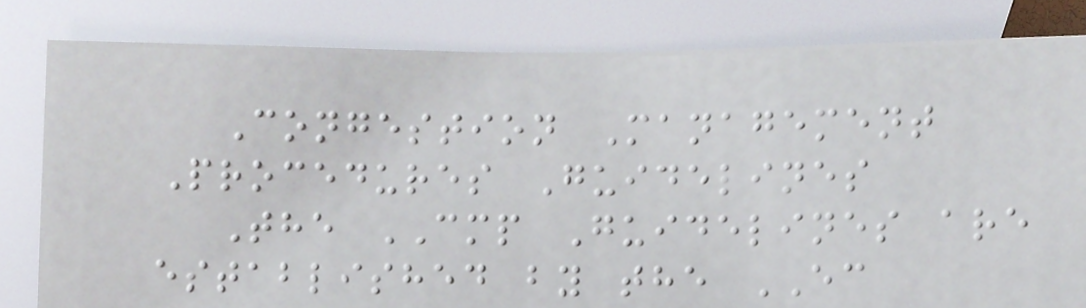Congestion Management
Procedures Guidelines
The CMP Guidelines are
established by the EC
